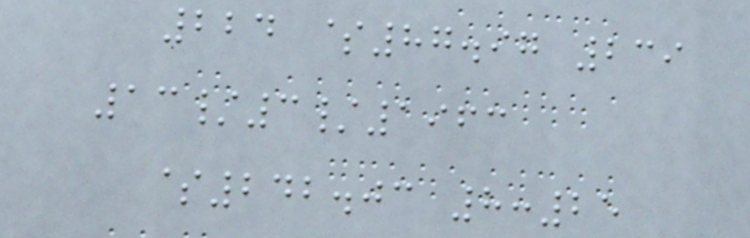224 $87.97 239
13/3/1963
$242.03 8:25
